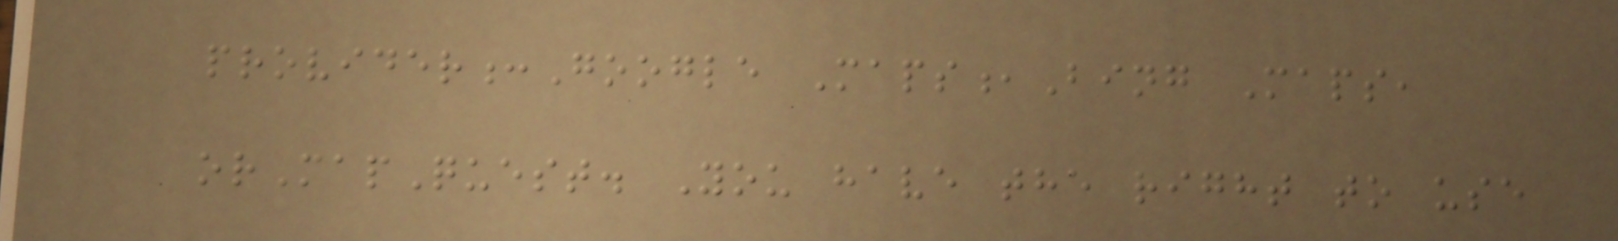provider:Google Maps,Bing Maps,
orMapQuest. You have the right to use
